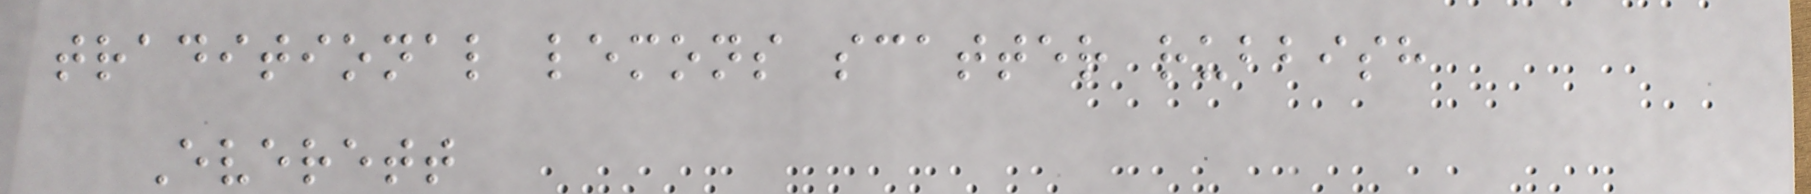traditional lemons scatter rubbish
Everett
